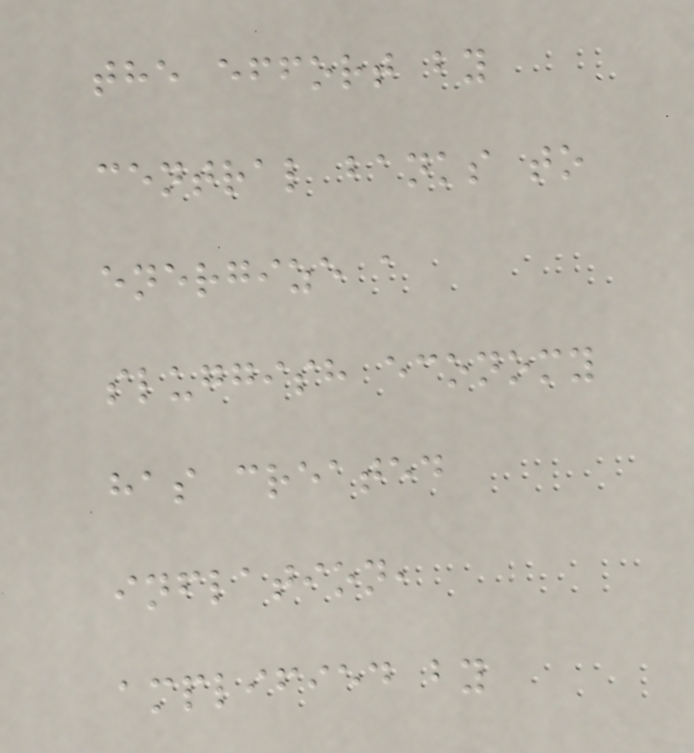the effort by
central banks to
energize a
sluggish economy
has created
inflation,
amplified by
